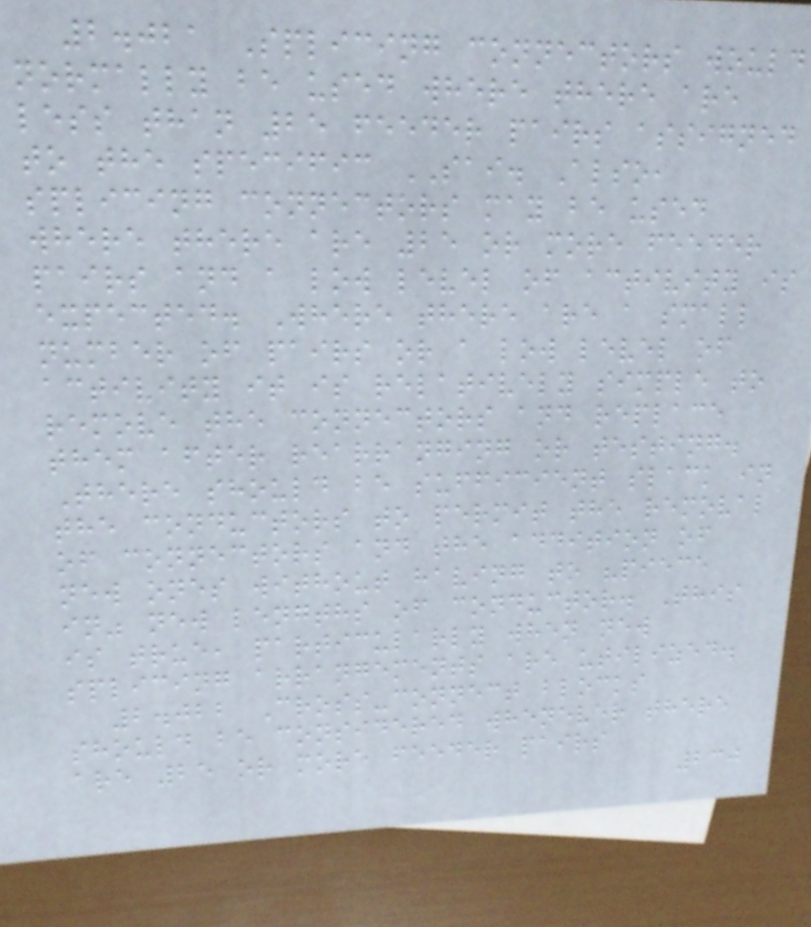2.021 Splicing connectors would
normally be used where there are
less than 25 feeder pairs assigned
to the specific SAI. Also,
splicing connectors may be used
where there are 25 or more feeder
pairs and a low level of activity is
expected. Where there are a small
number of pairs or a low level of
activity it is relatively simple to
remove the connectors and replace
them after rearranging or testing.
There should be sufficient slack in
the conductors to permit the removal
of connectors and the addition of
new ones without having to "piece
in" new lengths of conductor. This
is true, particularly when new
splicing arrangements are utilized.
2.022 Cross-connect blocks
should be considered whenever there
are 25 or more feeder pairs
230
